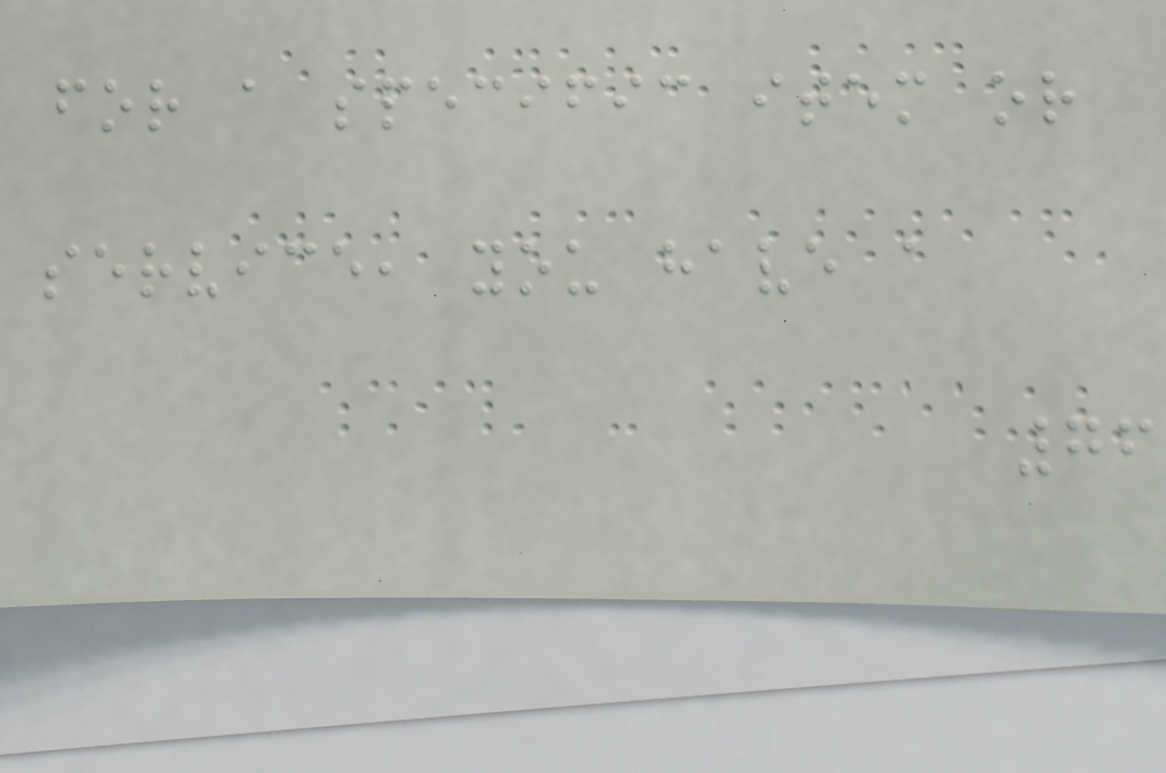for a specific item or
service, you have a
76
